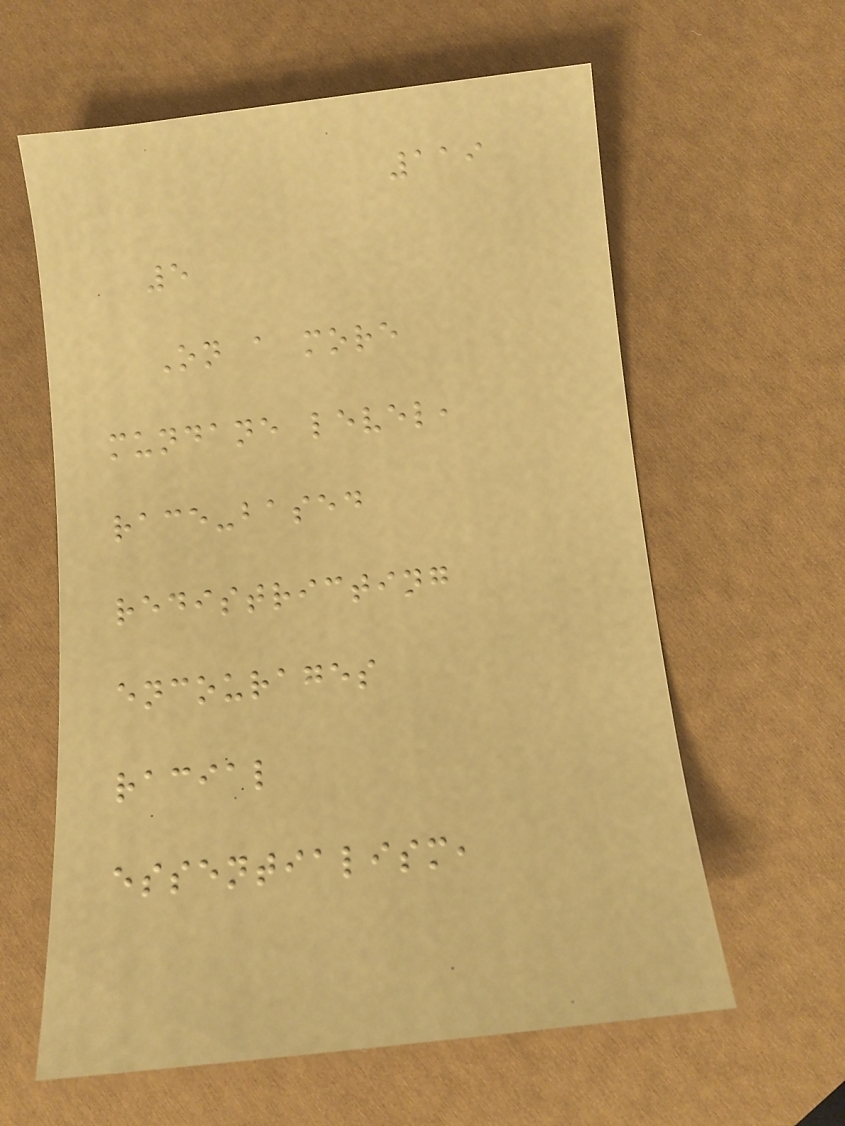119
5
On a more
mundane level,
race-based
redistricting
encourages
racial
essentialism,
